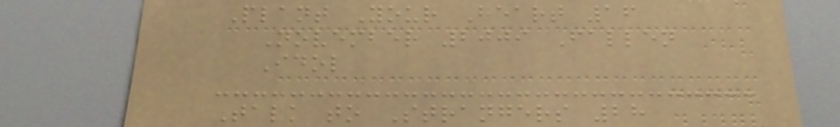Plant Your Heart 16
November 2009 Fallen
Idol
Talk to Strangers 28
